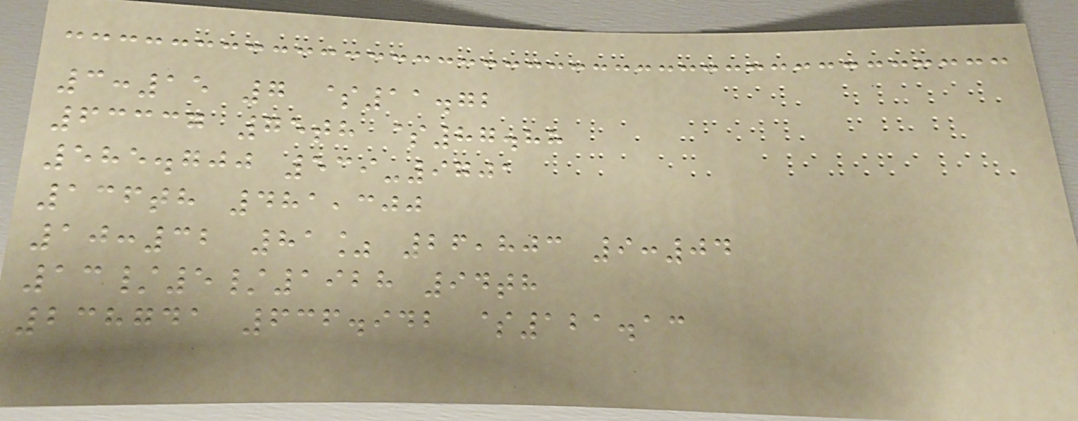3:15 7 $11.72
63337 75th $87.88
585.700 539-9701
136th 481,300
10:32 81% 26,803 9:04
13/5/1928 94th
238741 636.942 $121.13
